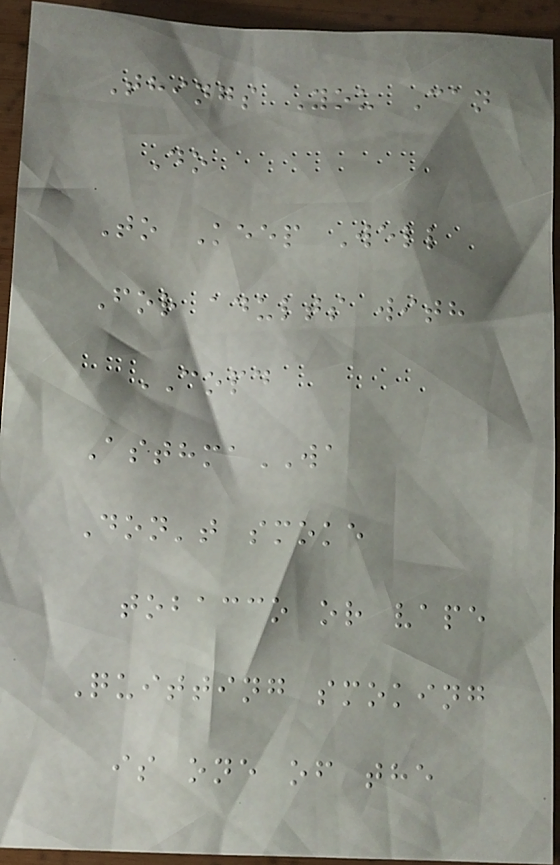Things You Can
Do
To Keep Well
For adults with
COPD
AsthmaWA
Don't smoke
tobacco or vape
Quitting smoking
is one of the
